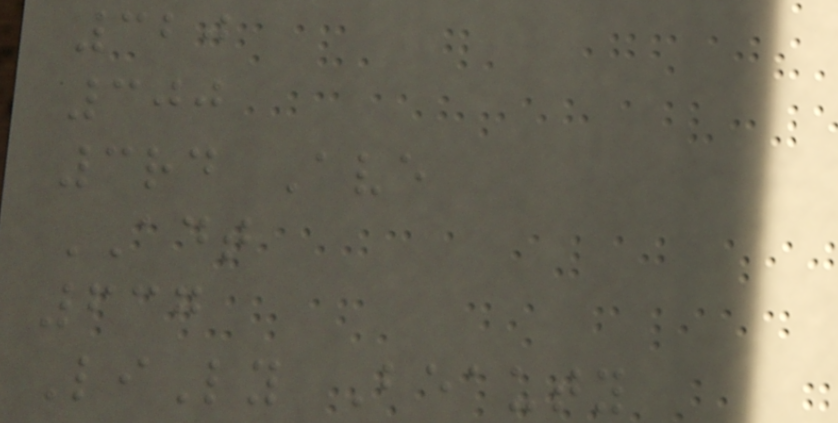320
300
3rd Ave
ADT
637
LiLy Beauty
